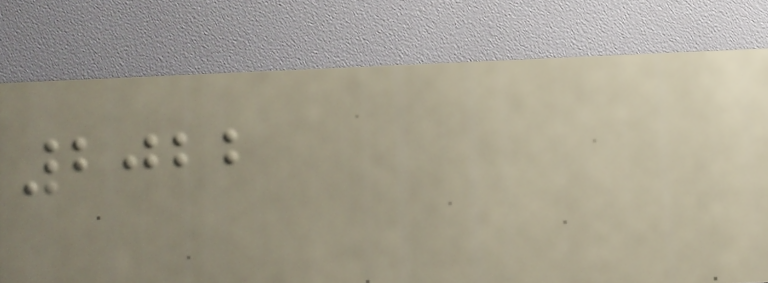2022
